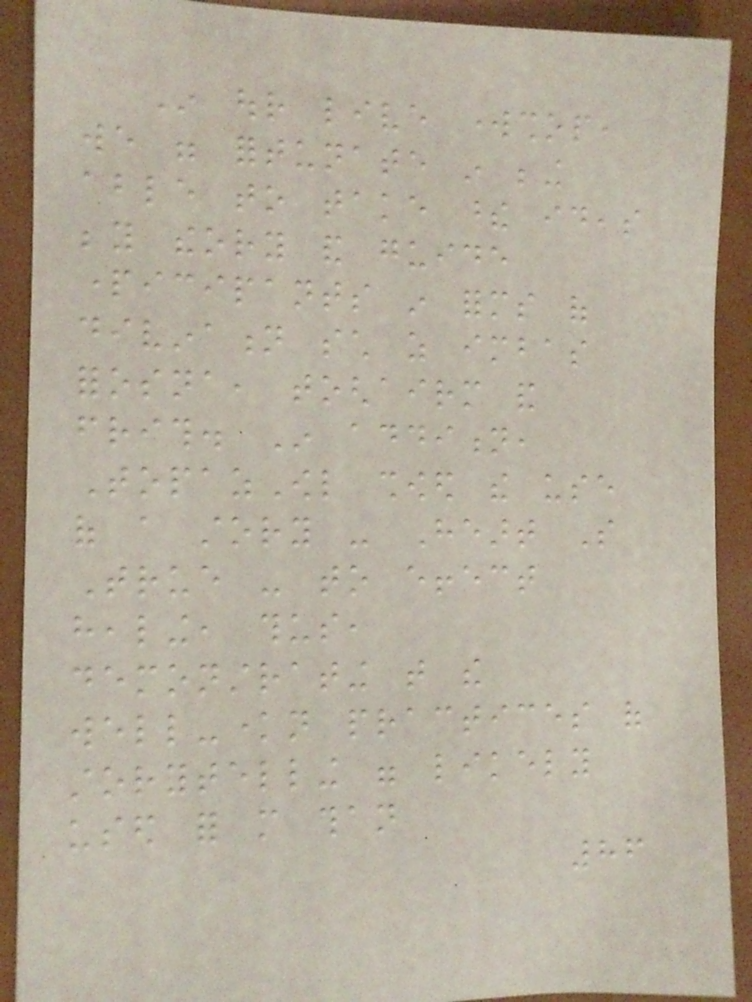In our live workshop,
we were fortunate in being
able to take these ideas
beyond theory and guide
participants in forms of
divination such as imbas
forosna, toghairm and
frith. In addition,
TopazOwl showed the use
of a story - Heart So
True - to effect
healing, thus,
demonstrating that the
well-known practices of
storytelling were likely
used for more than
86
